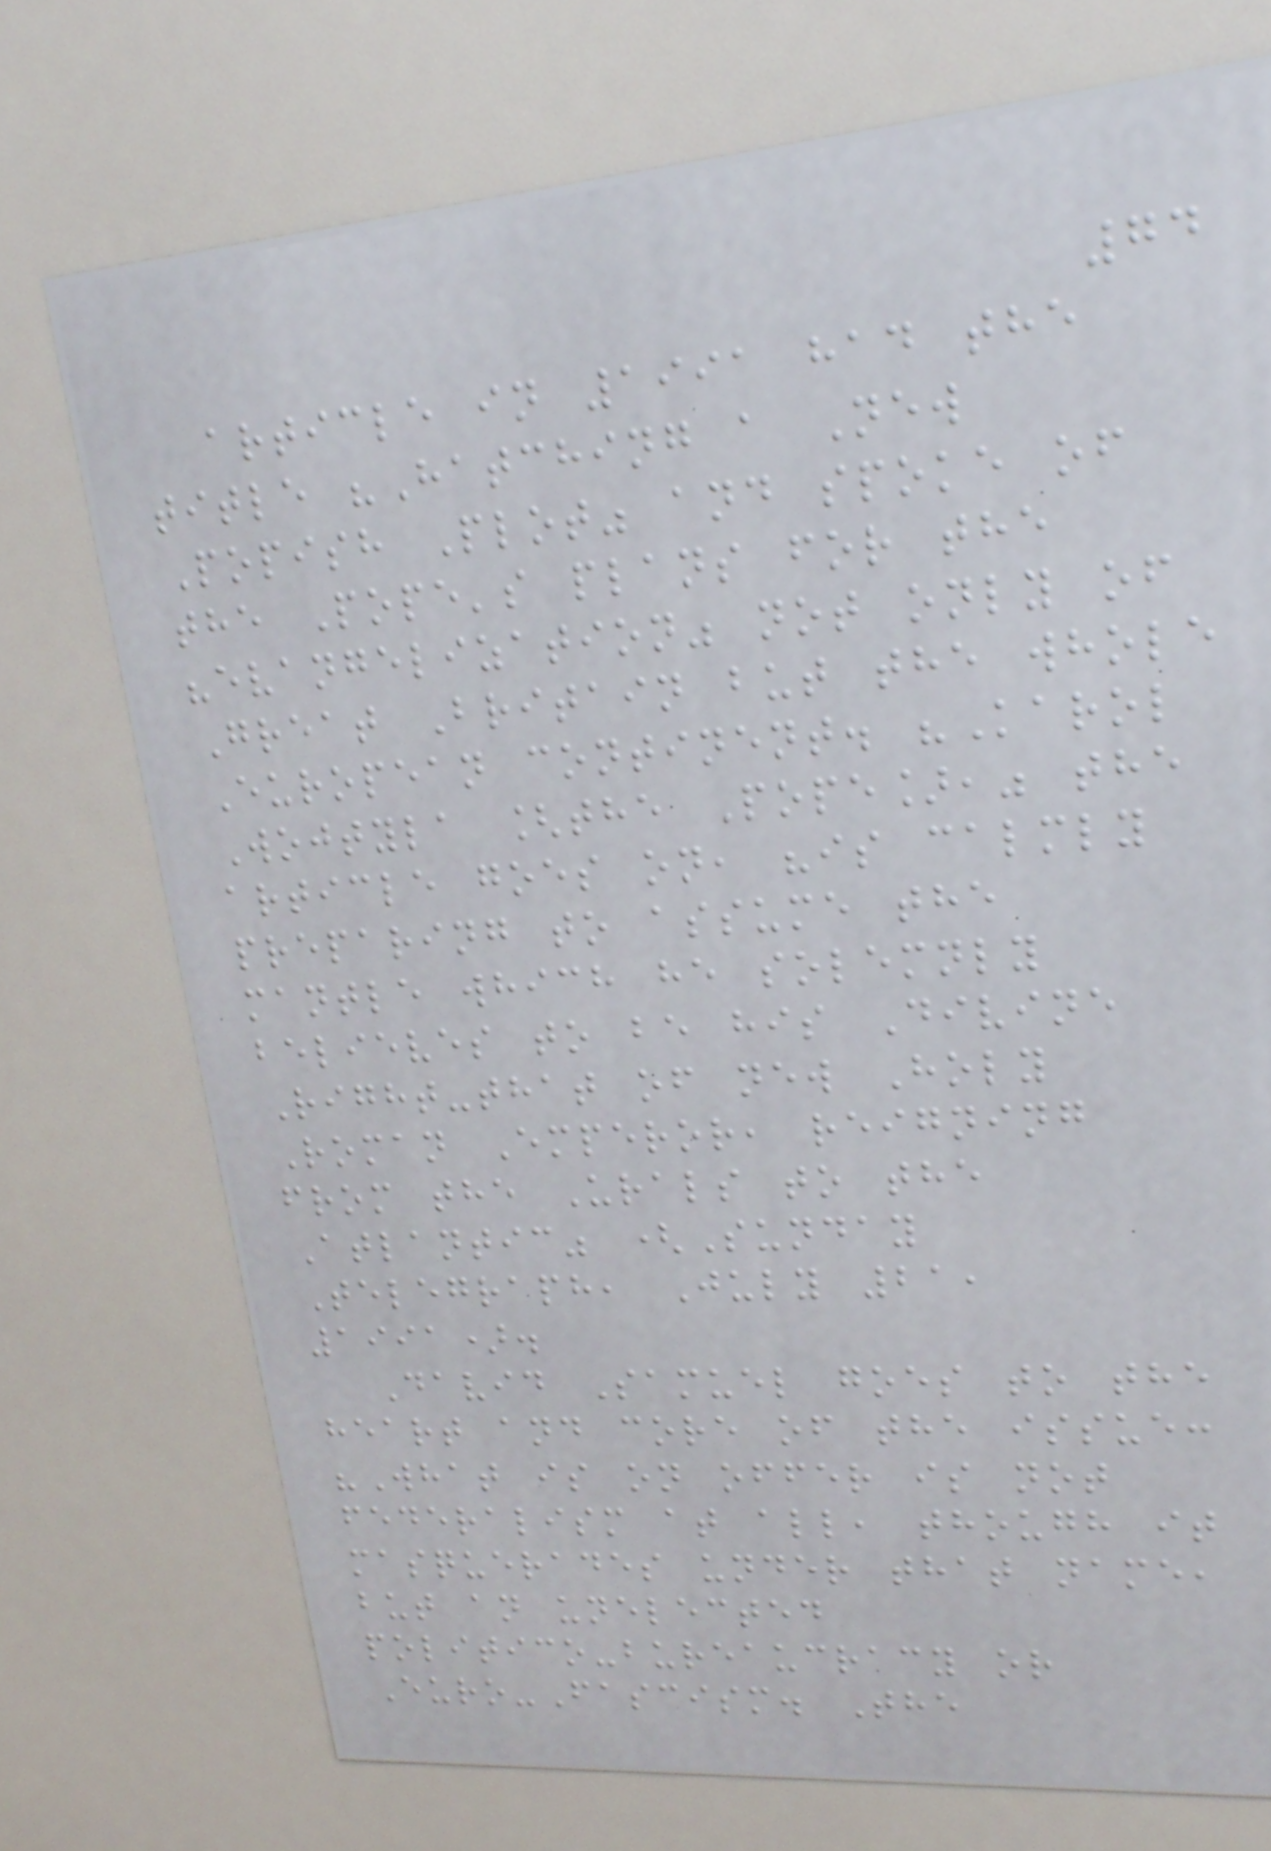74
article in 1991 had the
title "Hatching a New
Popish Plot" and spoke of
the Pope's plans for the
"evangelization" not only of
Great Britain but the whole
European continent. "Karol
Wojtyla [the Pope]," the
article goes on, "is calmly
preparing to assume the
mantle which he solemnly
believes to be his Divine
Right-that of new Holy
Roman Emperor, reigning
from the Urals to the
Atlantic" (Sunday
Telegraph, July 21,
1991).
David Samuel goes to the
heart and core of the issue:
"What is on offer is not
federalism at all, though it
masquerades under that name,
but an unelected
politico-bureaucracy or
Euro-Fascism. The
